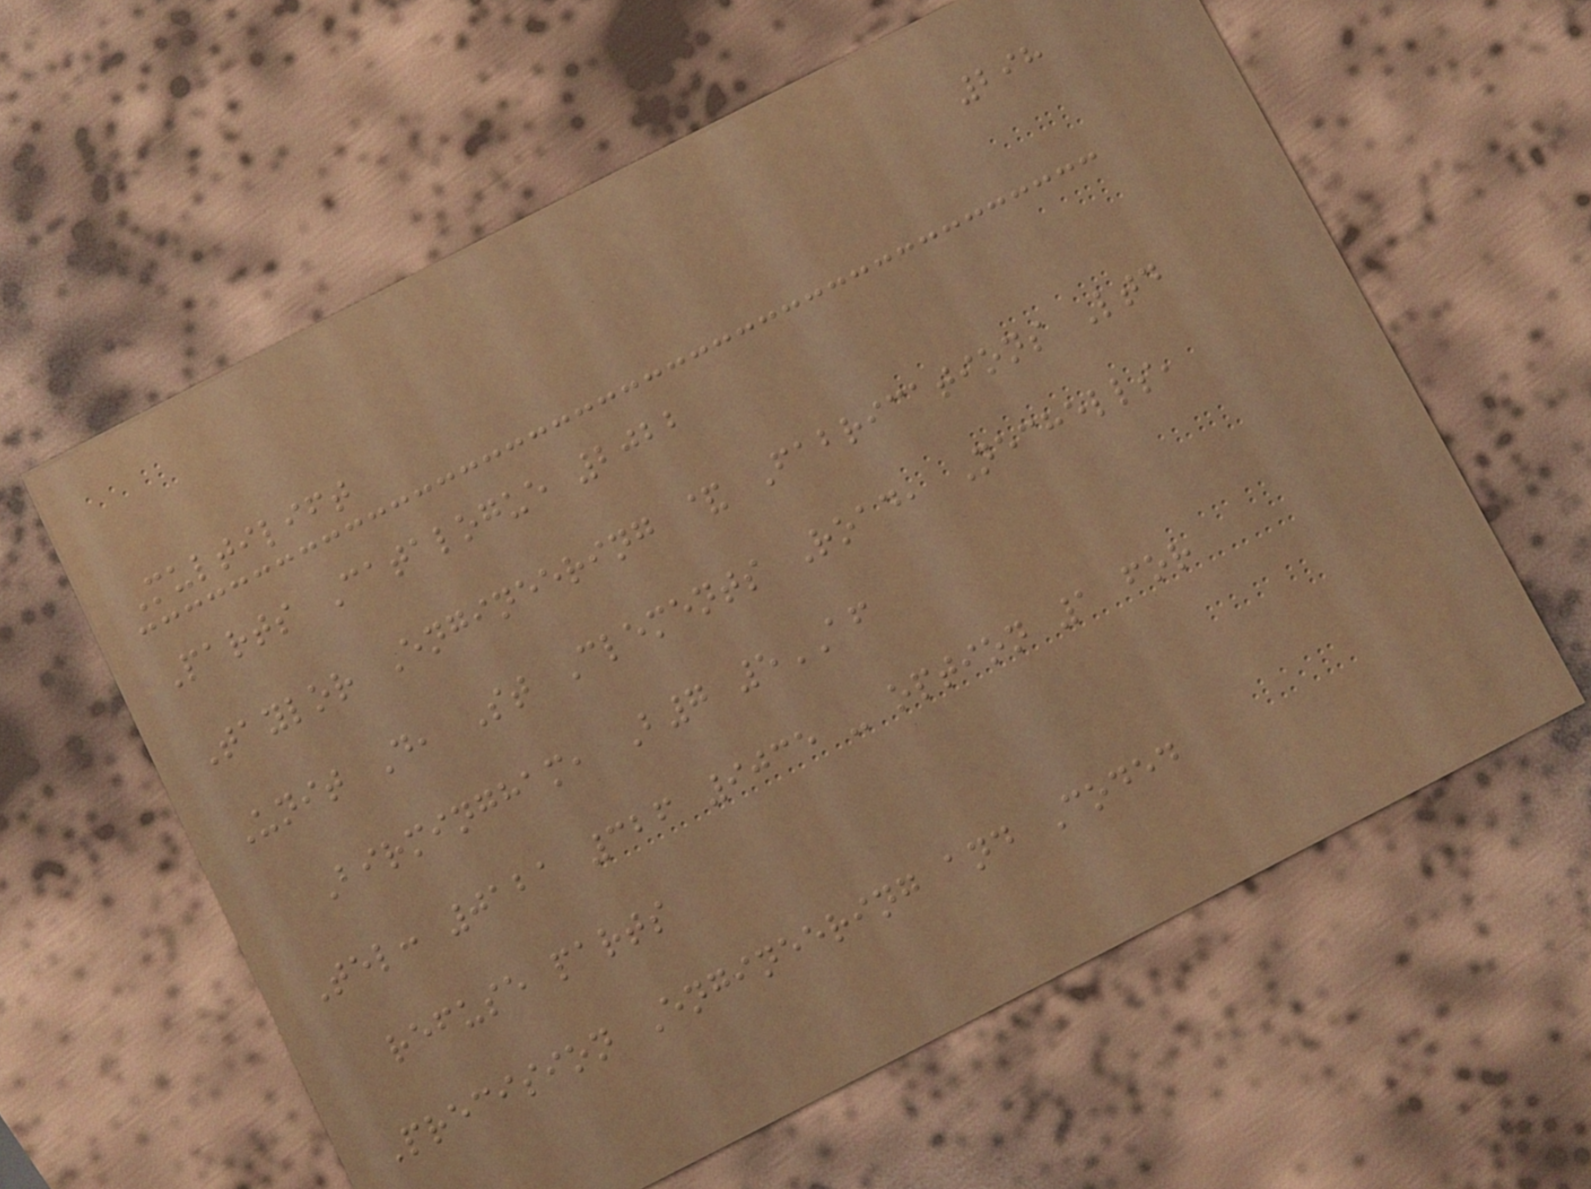298
Multilift
Parts Catalogue 2022
Taylor Engineering & Fabrications Ltd
Unit D, St Clements Road, Nechells,
Birmingham, B7 5AF
Tel: 0121 326 9035 - option 1 for
refuse parts
Precision Engineering and Coded
